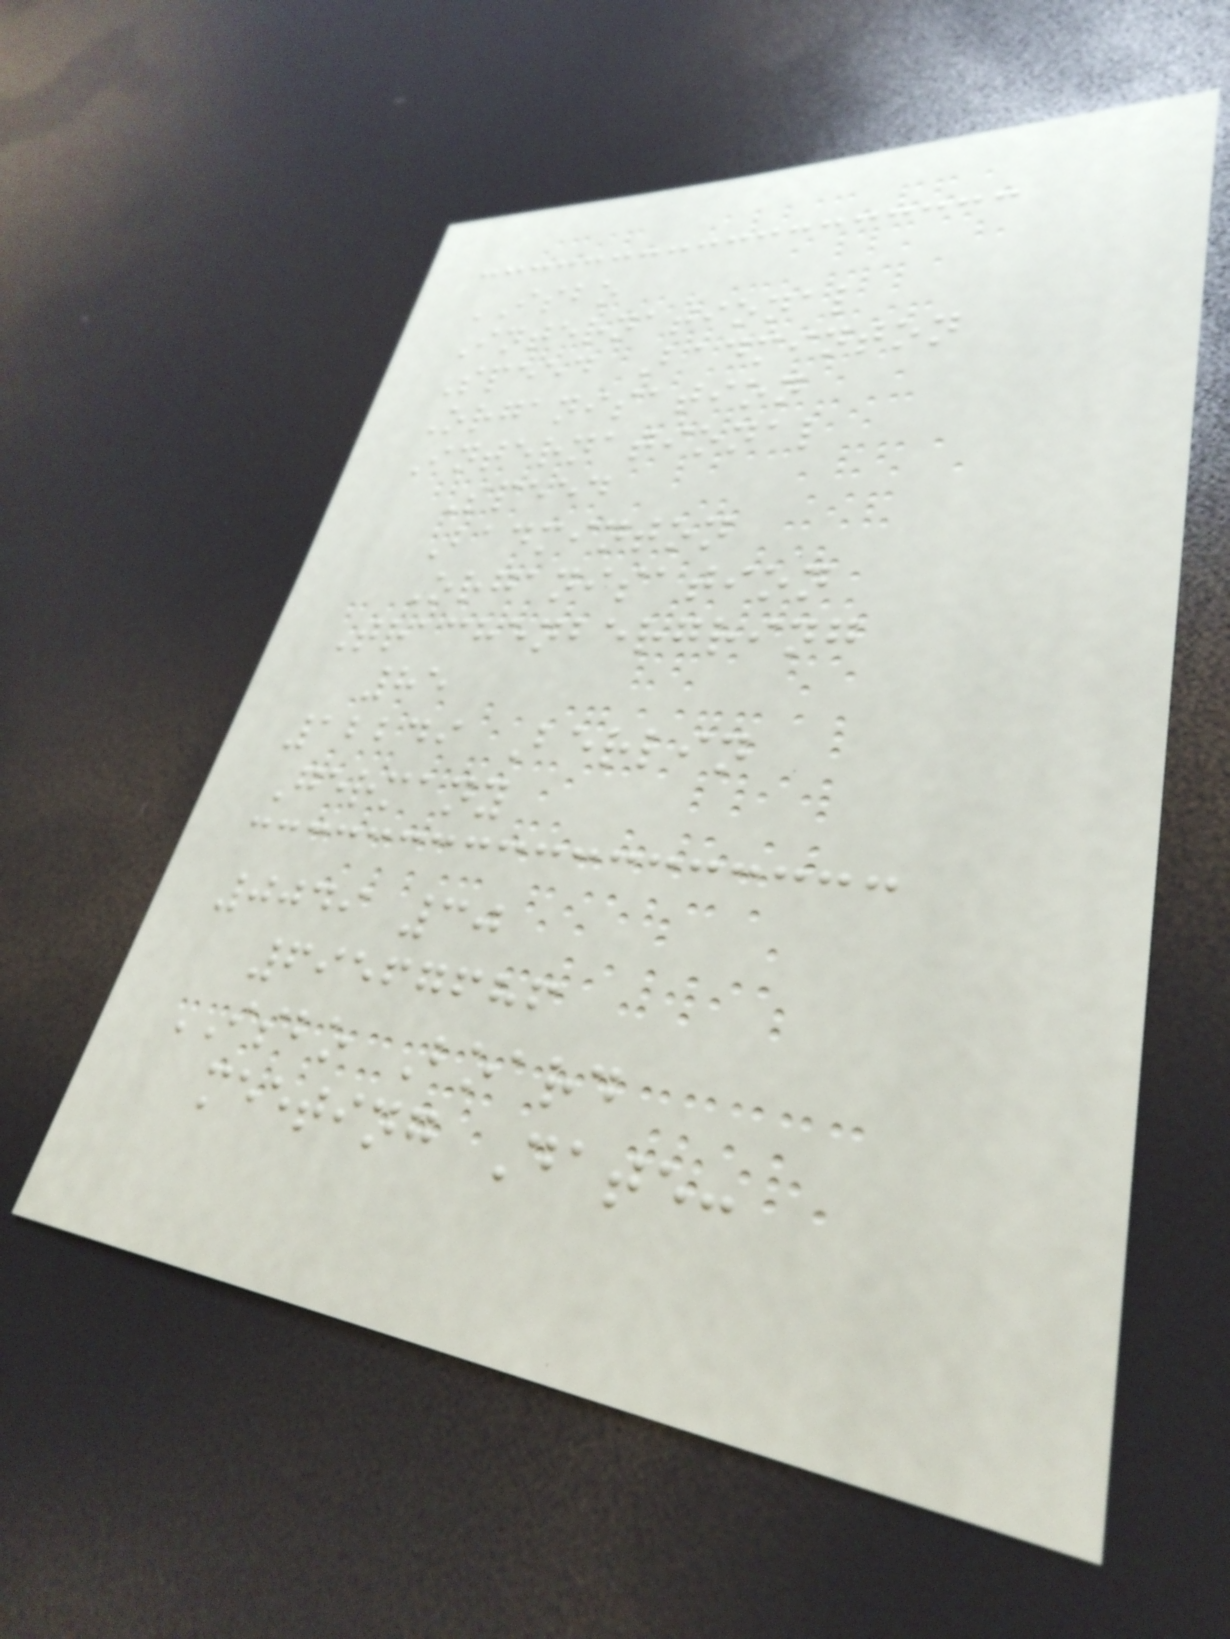ISBO
International
Speed Badminton
Organisation
International
Speed
Badminton
Organisation
Trachenbergring
85
12249 Berlin
Germany
0049 30
69567686
ISBO Board
meeting Date:
